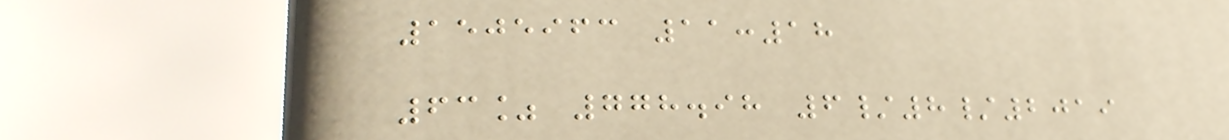1505963 11:18
63% 778.98 6/8/2019
